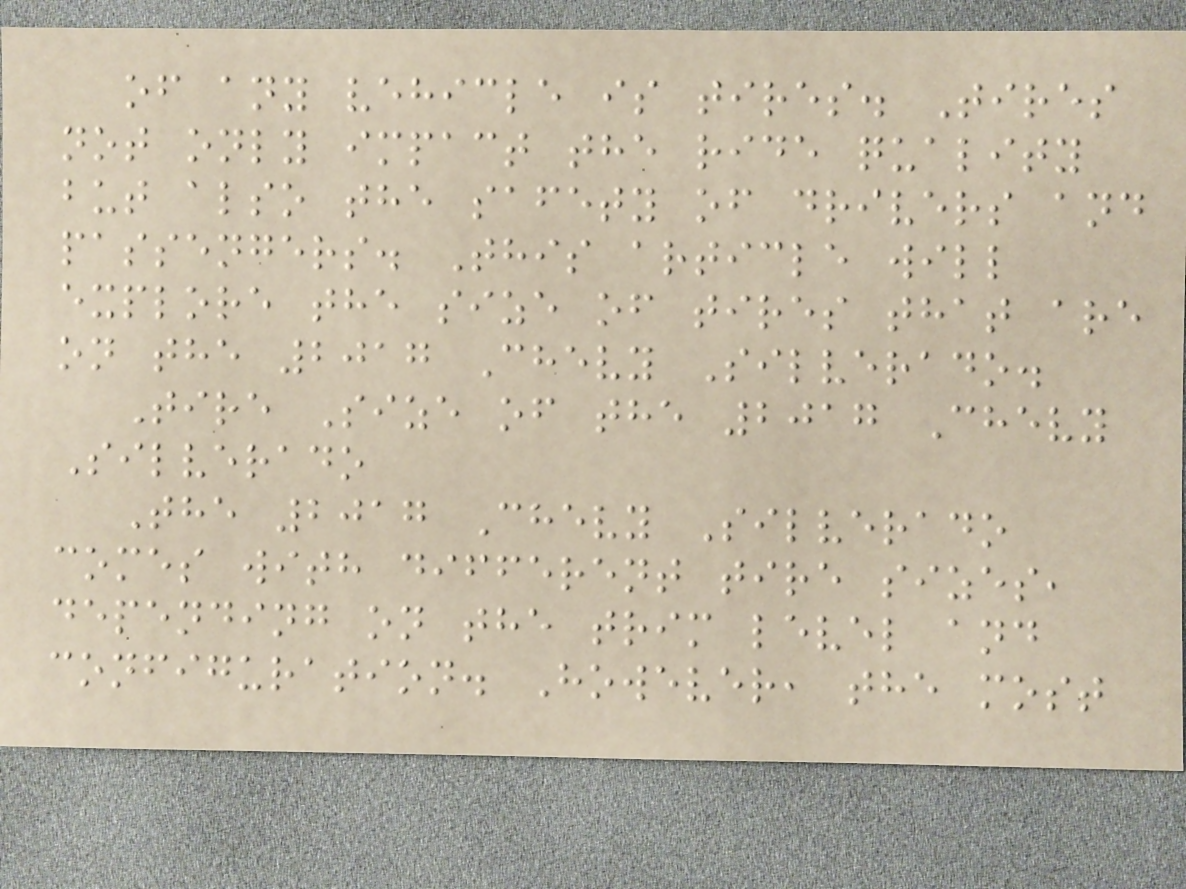of any vehicle is tires. Tires
not only impact the ride quality
but also the safety of drivers and
passengers. This article will
explore the size of tires that are
on the 2017 Chevy Silverado.
Tire Size of the 2017 Chevy
Silverado
The 2017 Chevy Silverado
comes with different tire sizes,
depending on the trim level and
configuration. However, the most
